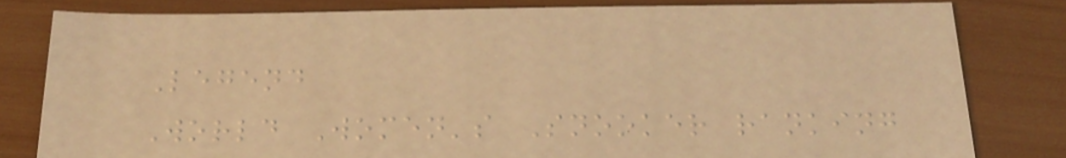Legend
World Women's Snooker ranking
